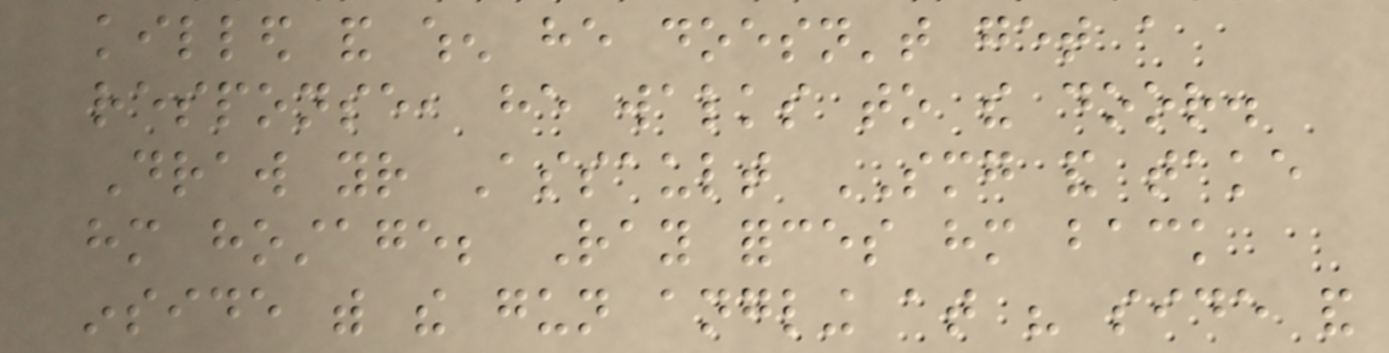killed and when he doesn't get a
response, he walks to the door.
Draw your Assault SMG and take
him hostage; Ray forces him back
inside with the gun angling at his side and
